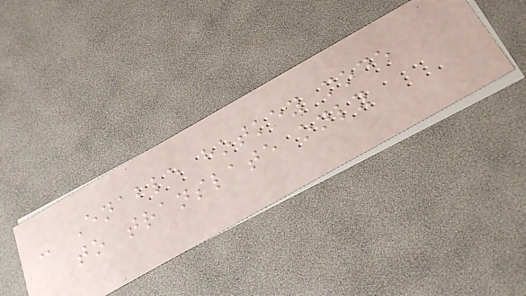- Enable hotkey mode
to translate only
